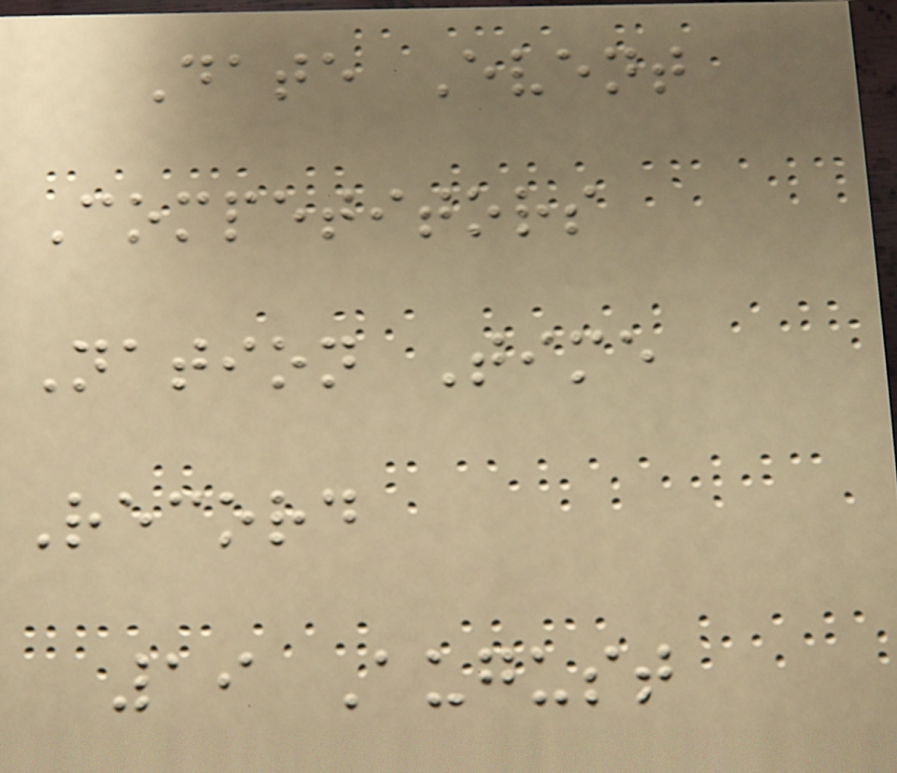Date Event
Competitors
Nation Time
Record
19 August
